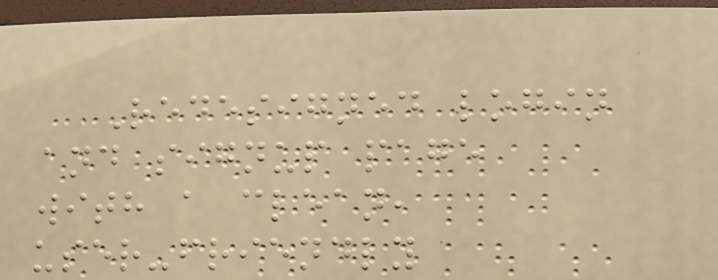Redesigned login
and signup page
with a clean,
user-friendly
